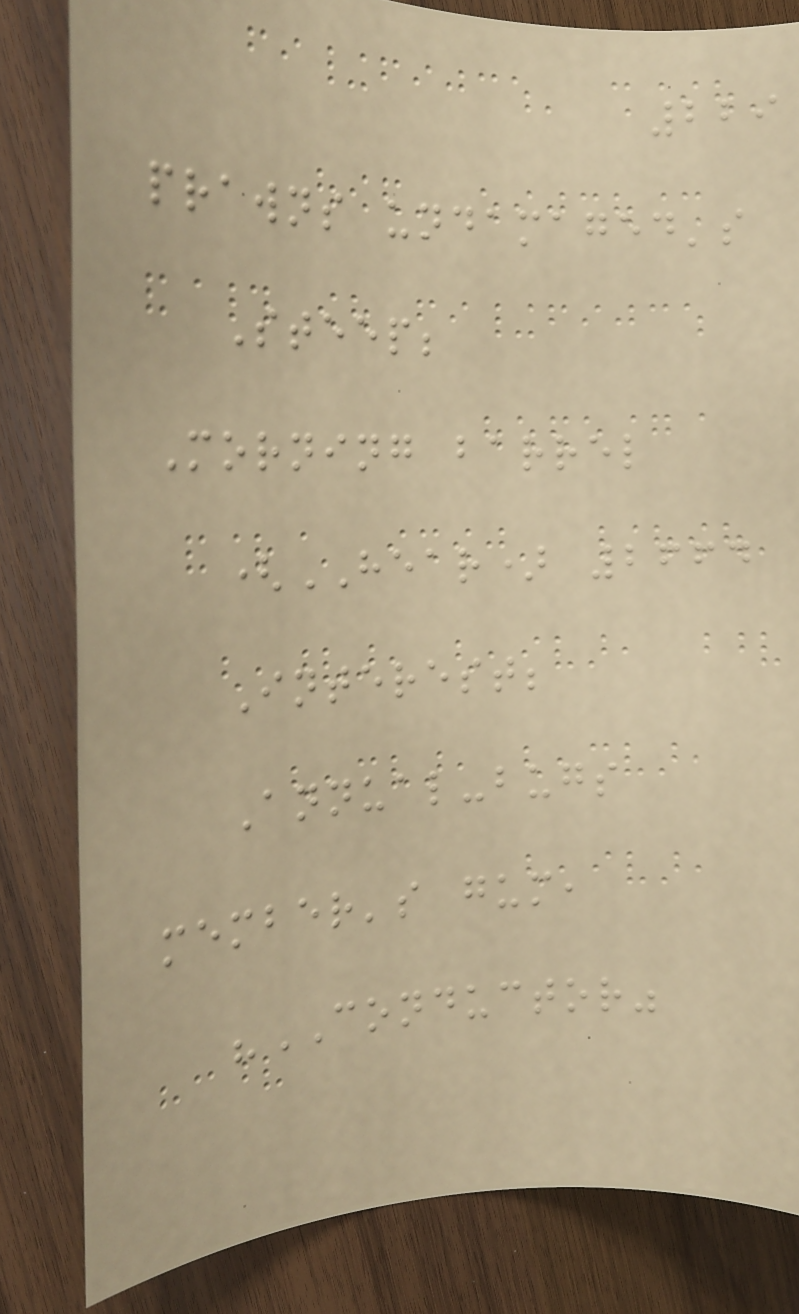229
prawns undamaged's
Steep;
Morning barrel
(HEAR) 2664
Interest;
Annual-bugs
member's gum,
"CONDUCTOR"
